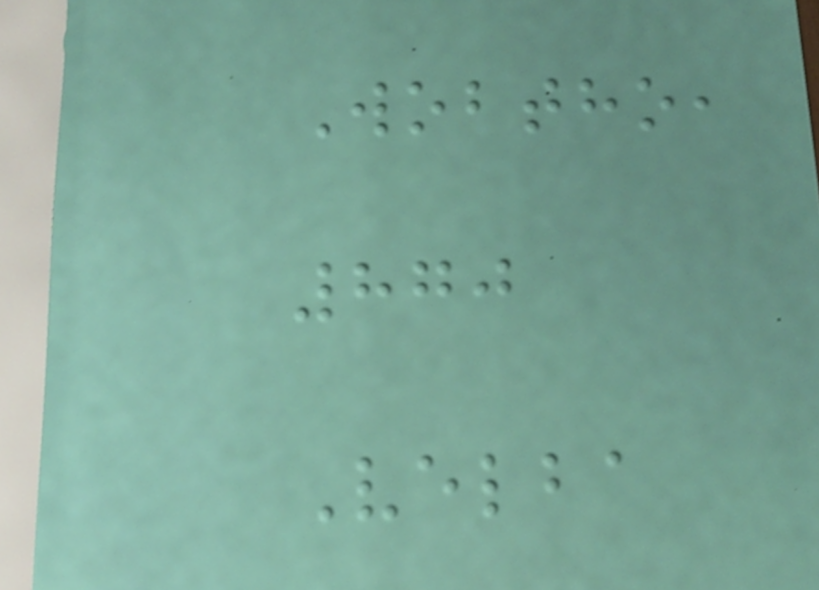Wobtho,
870
Velba
